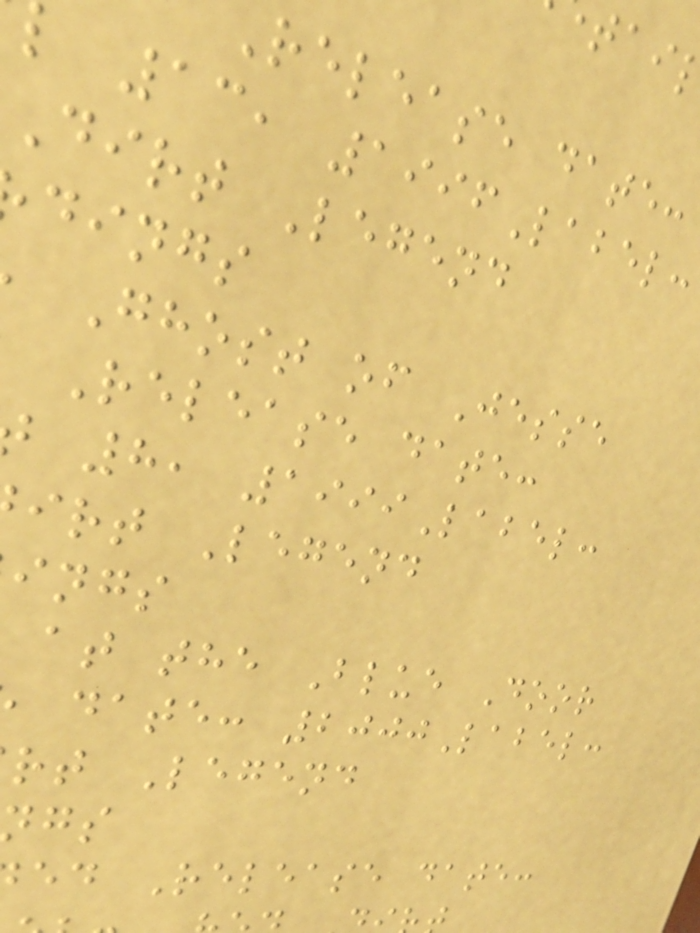release date:
13, 1996Label:
Dirt Legend
dings
Ghost of Jesse
Release date:
8, 1999Label:
irt Legend
ings
at the Blue Door
date: 2000Label:
rt Legend
ed Release date:
